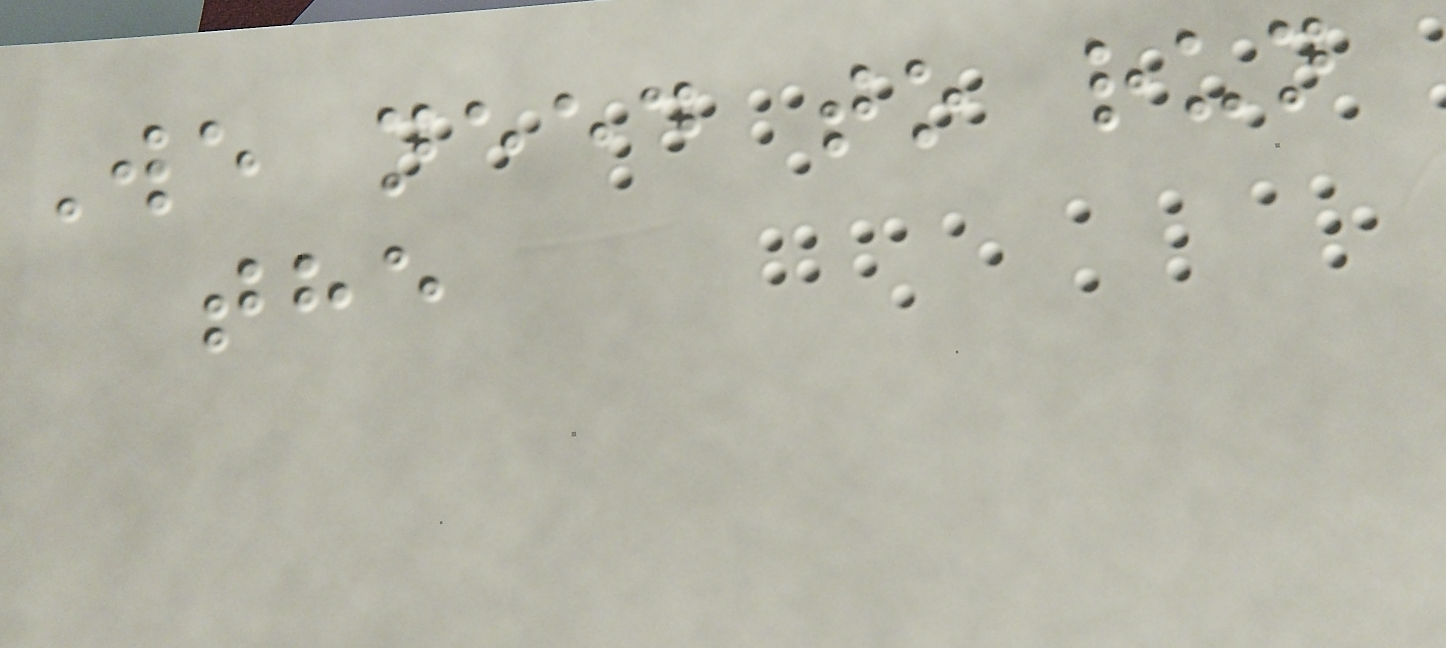We need to run
the
